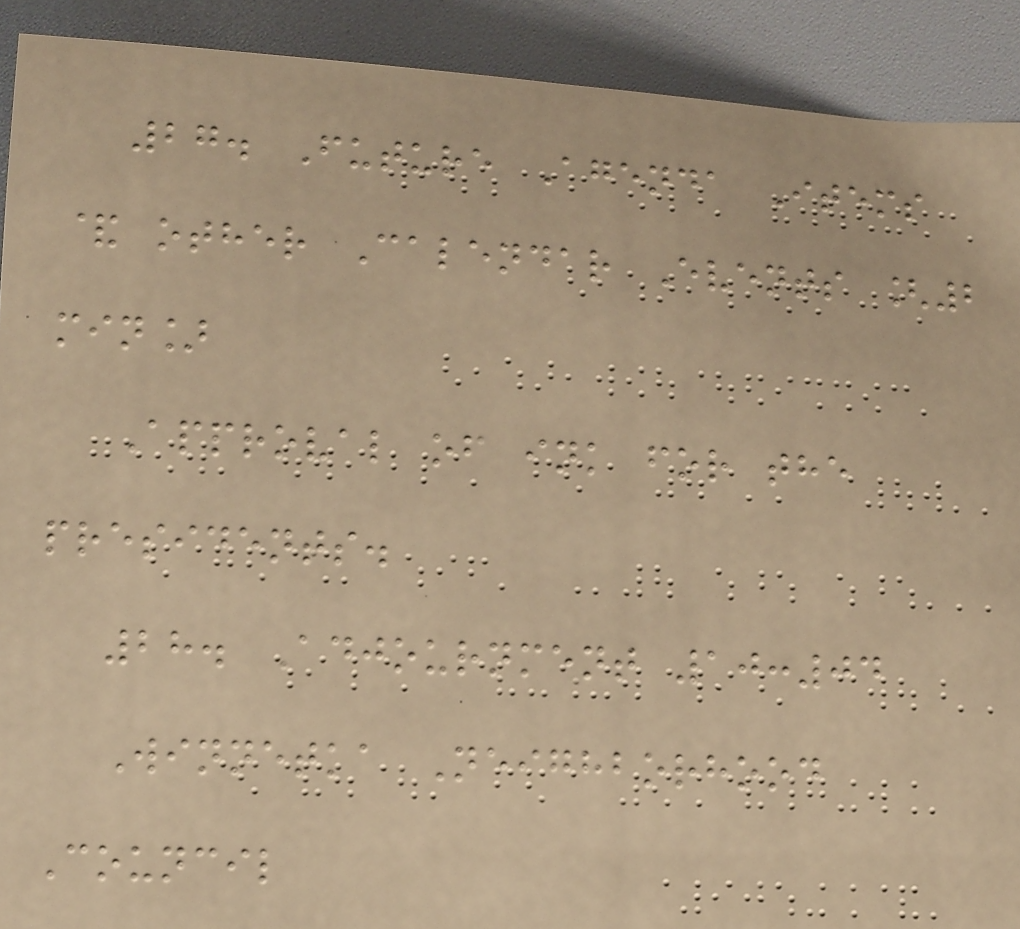27. Future Agenda Items
& other Calendar Events [2
min]
Approval of ink for the
presidents.
28. Adjournment 10:04
Winnetka Neighborhood
Council
